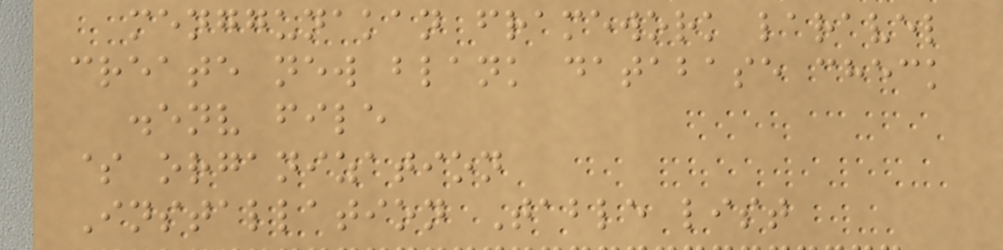menggunakan framework laravel
create new blank database check
.env file
$ organization
Installation Table list
